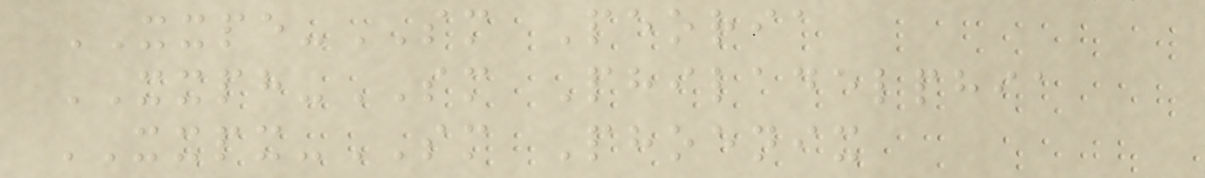XXPE-SM Peoria
XXPH-SM Philadelphia
XXPX-SM Phoenix
